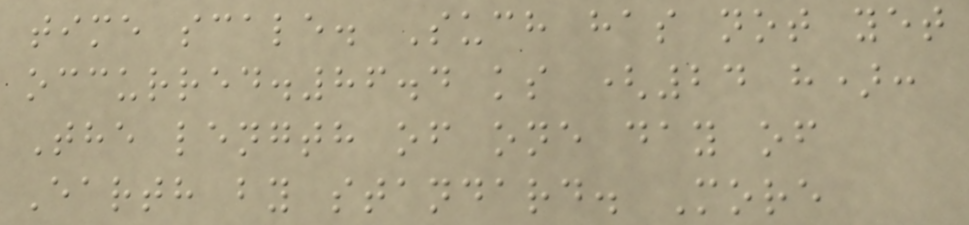time scale. Such has not yet
occurred.86.4 ks (24 h):
The length of one day of
Earth by standard. More
